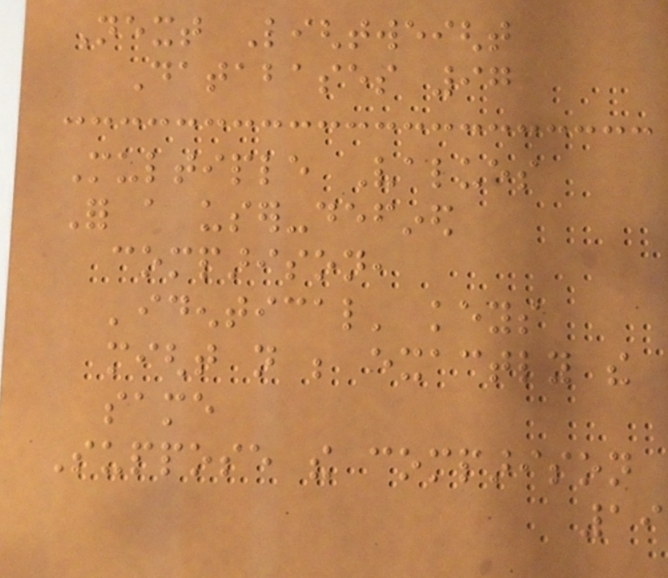Next Lightweight
Databases 97
Multiple Values
For a user-defined
comparison,
'identical' keys
might not be exactly the
same
Suppose the comparison
19
